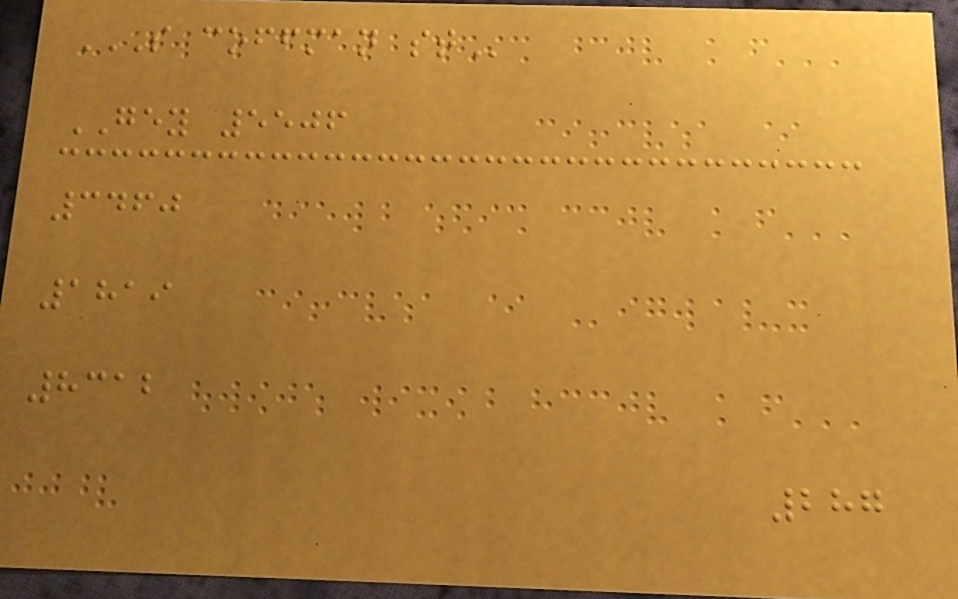S COFFMAN ST
GEY 5506
3460
1819
8312
287
